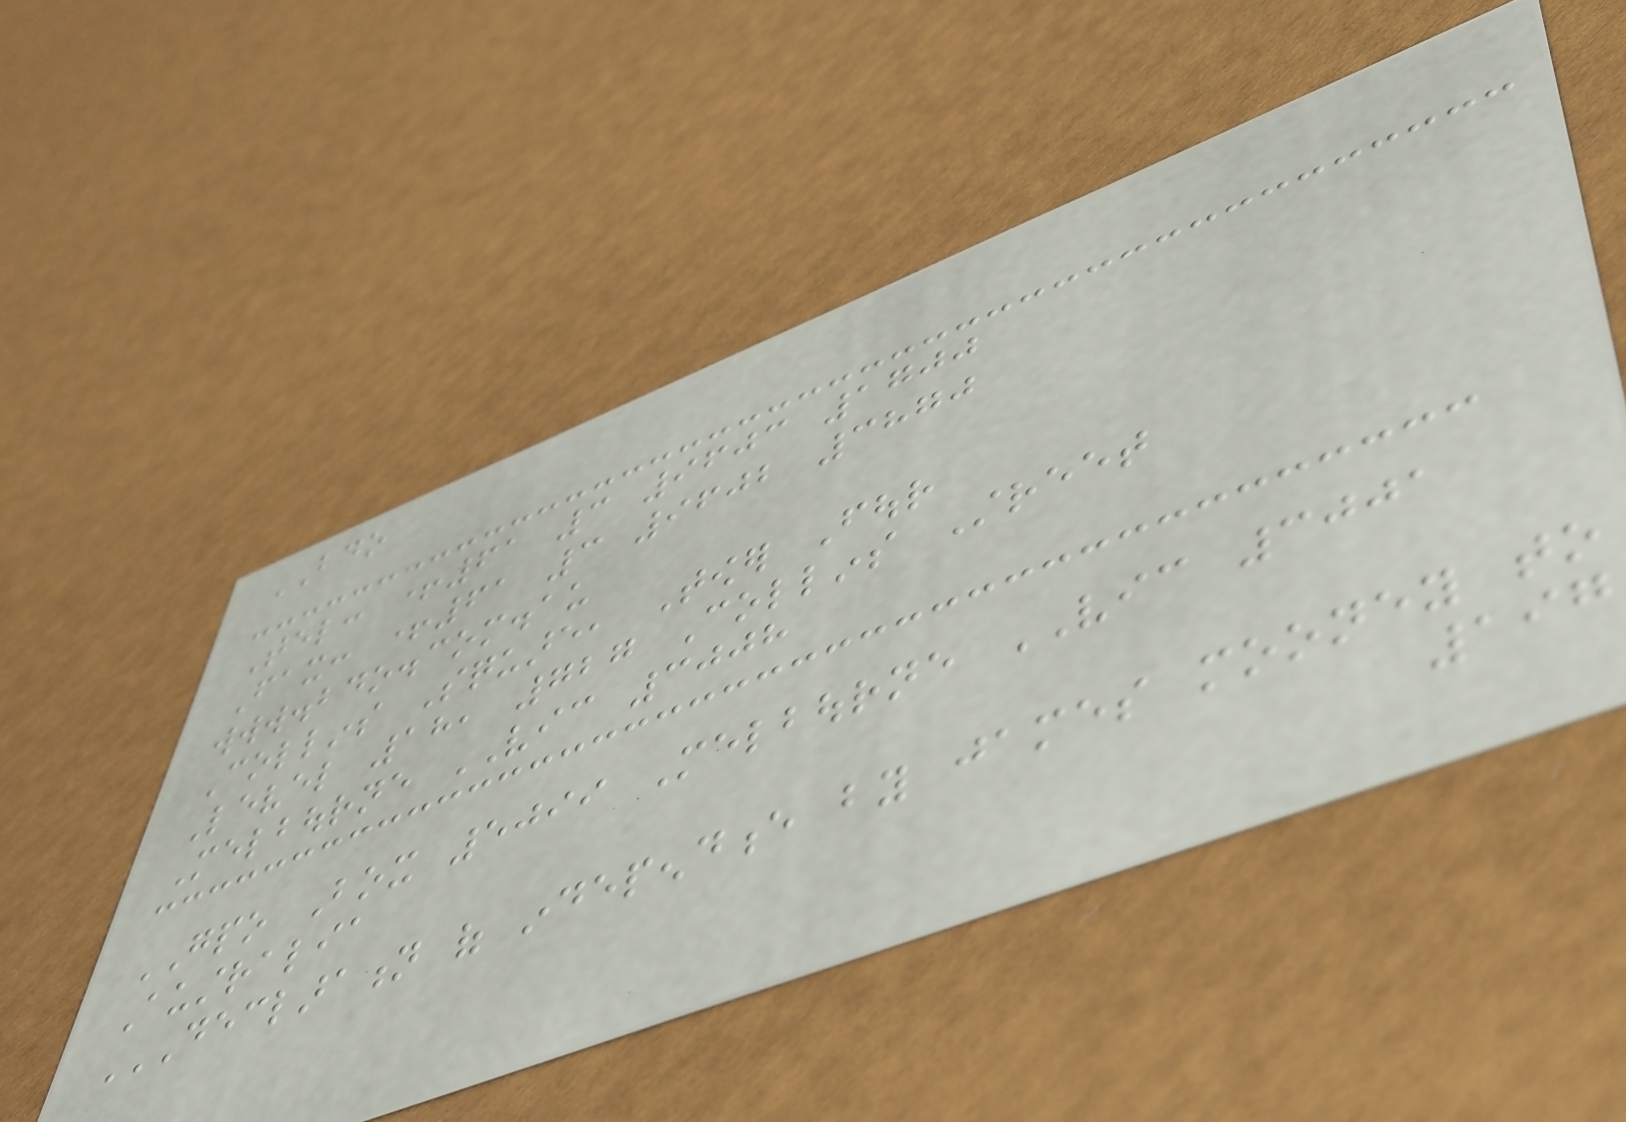BDO
Tel: +61 3 9603 1700
Fax: +61 3 9602 3870
www.bdo.com.au
Collins Square, Tower Four
Level 18, 727 Collins Street
Melbourne VIC 3008
GPO Box 5099 Melbourne VIC 3001
Australia
DECLARATION OF INDEPENDENCE BY JAMES MOONEY TO
197
